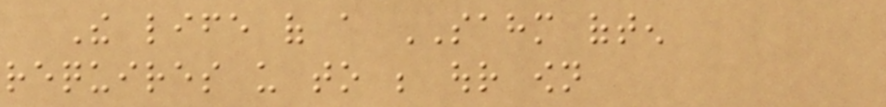The life of a SAHM often
requires us to be our own
